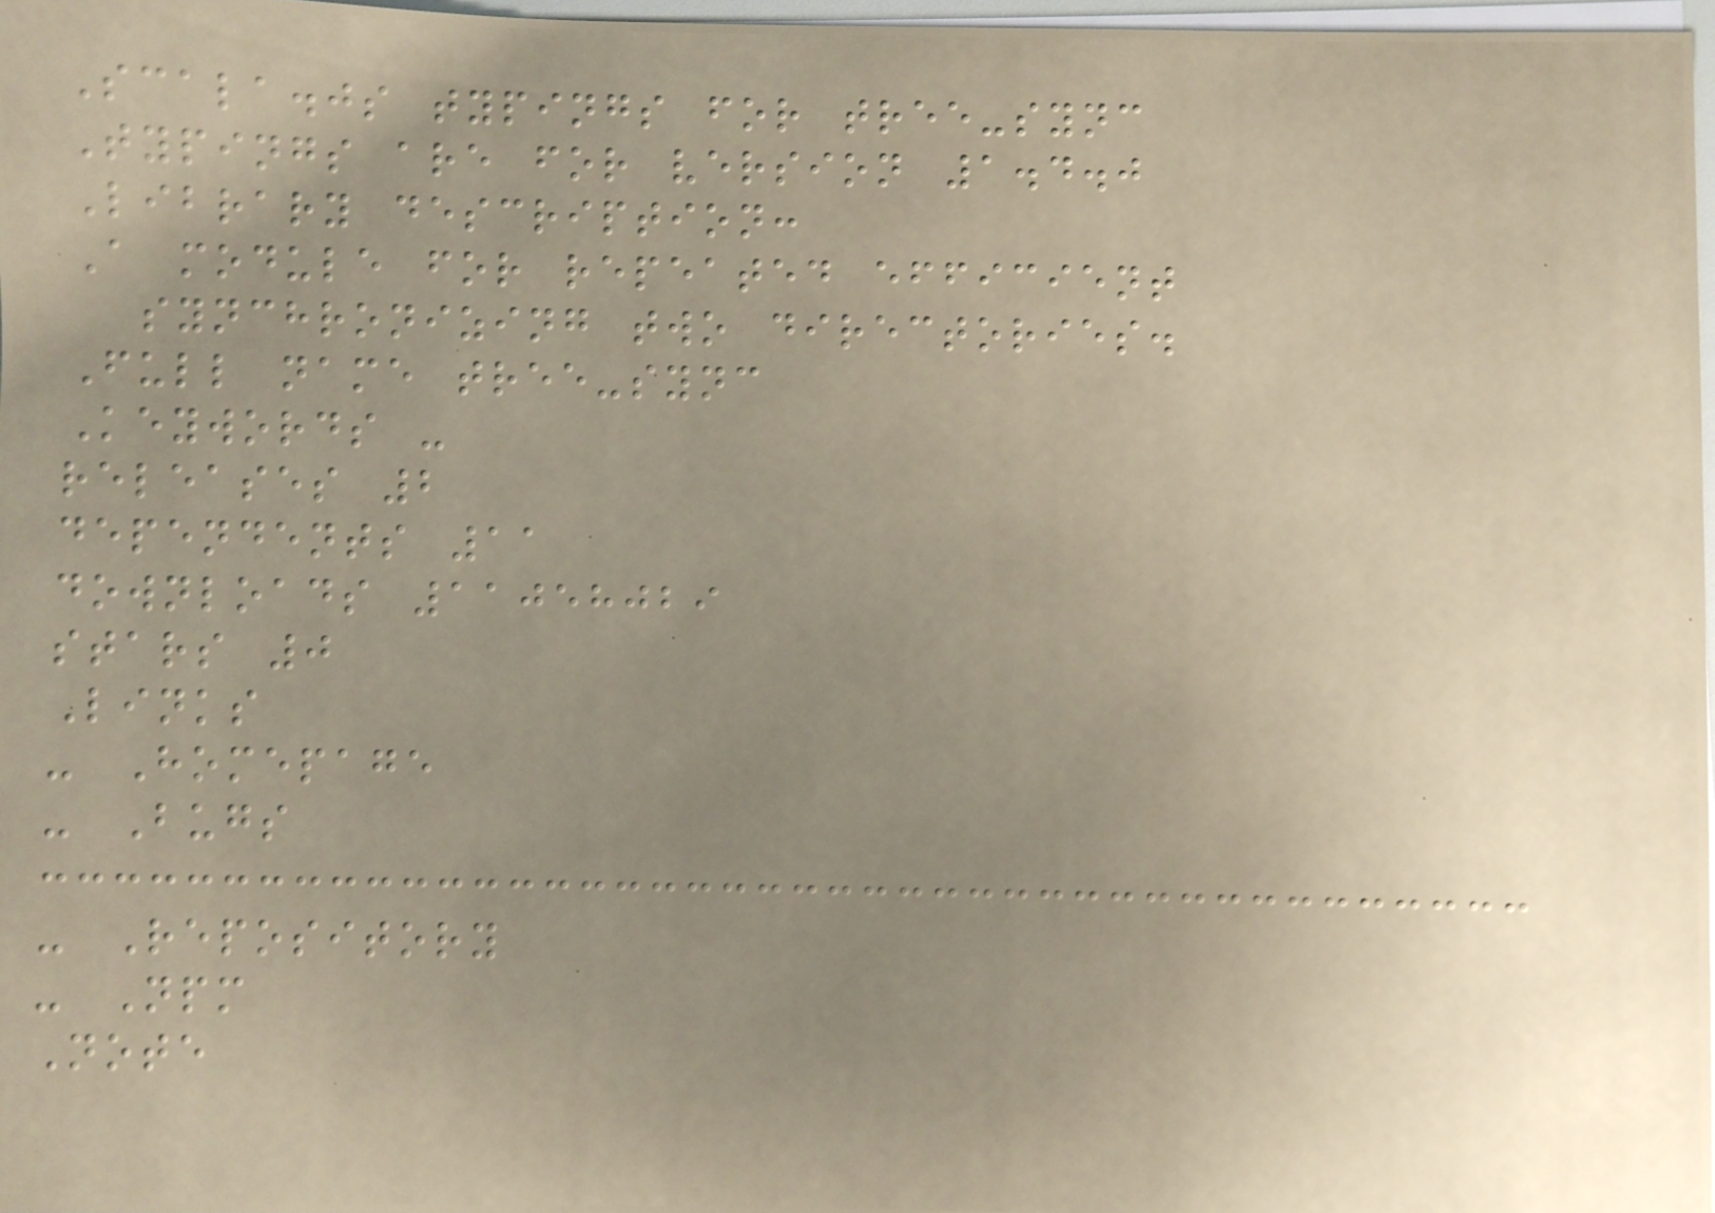Scala.js typings for tree-sync
Typings are for version 1.4.0
Library description:
A module for repeated efficient
synchronizing two directories.
Full name tree-sync
Keywords -
releases 2
dependents 11
downloads 11058029
stars 0
Links
- Homepage
- Bugs
- Repository
- Npm
Note
